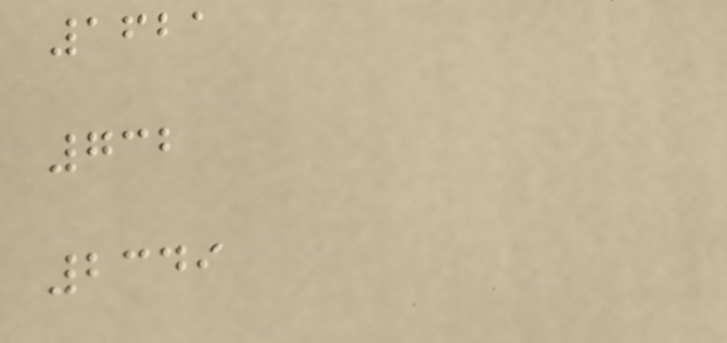1621
732
2349
